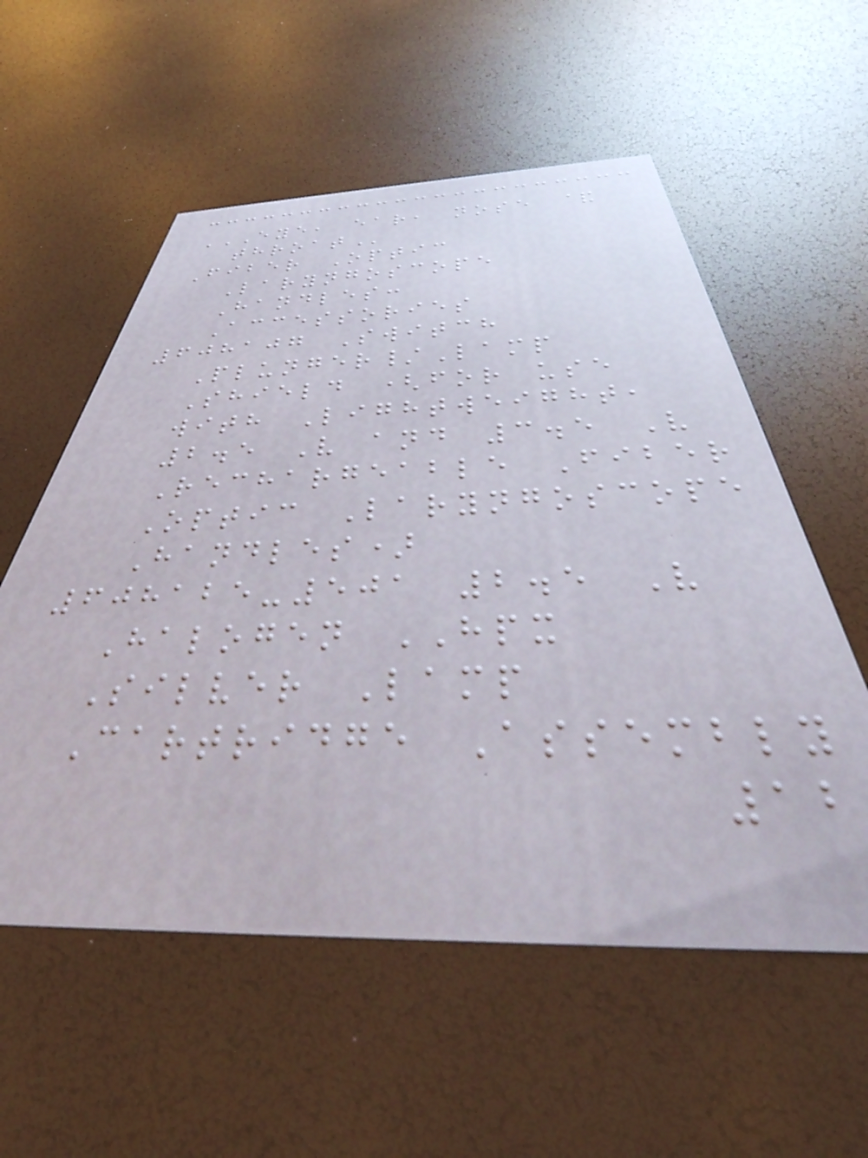EYE, EAR, NOSE &
THROAT
Fiber Optic
Laryngoscope
Handles:
Accessories
608107 Switch
Plunger/Lamp
Shield (for use
with Lightweight,
2.5 V and 3.5 V
Rechargeable Fiber
Optic Laryngoscope
Handles)
608125-501 2.5 V
Halogen HPX
Silver Lamp
Cartridge Assembly
12
